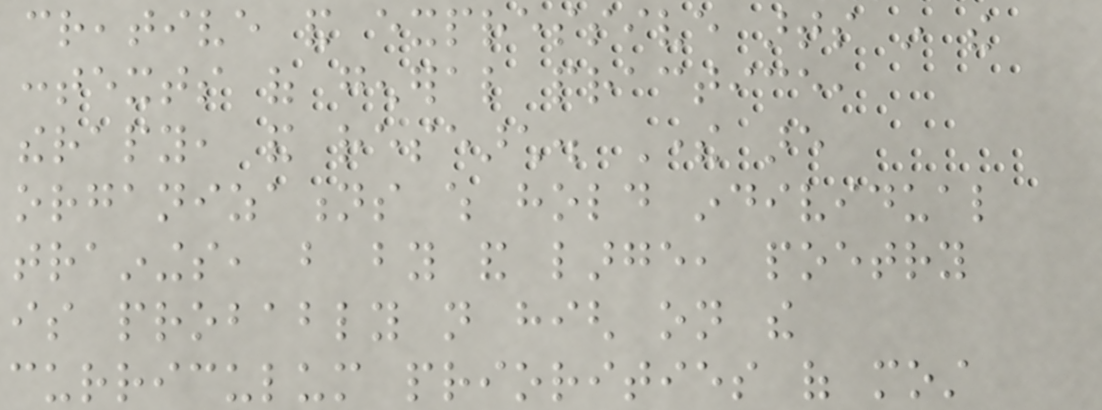creative and expressive arts in the
contexts of general practice,
therapy, and research. There are
organizations which hold individual
trainings, but by and large, poetry
is probably not high on the
curriculum priorities of most
